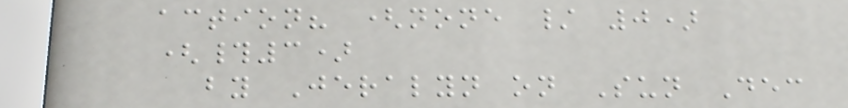action? (none / 0)
(#3)
by Jeralyn on Sun Dec
